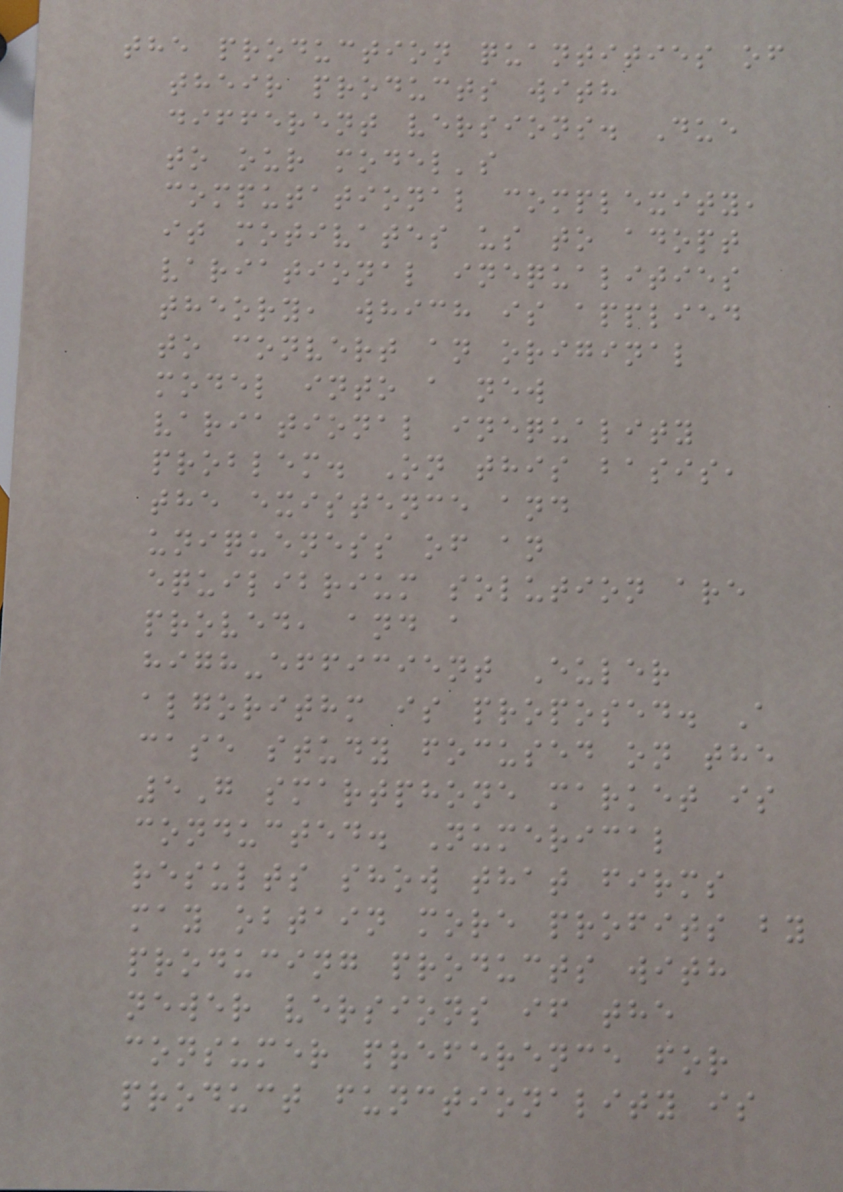the production quantities of
their products with
different versions. Due
to our model's
computational complexity,
it motivates us to adopt
variational inequalities
theory, which is applied
to convert an original
model into a new
variational inequality
problem. On this basis,
the existence and
uniqueness of an
equilibrium solution are
proved, and a
high-efficient Euler
algorithm is proposed. A
case study focused on the
5G smartphone market is
conducted. Numerical
results show that firms
may obtain more profits by
producing products with
newer versions if the
consumer preference for
product functionality is
